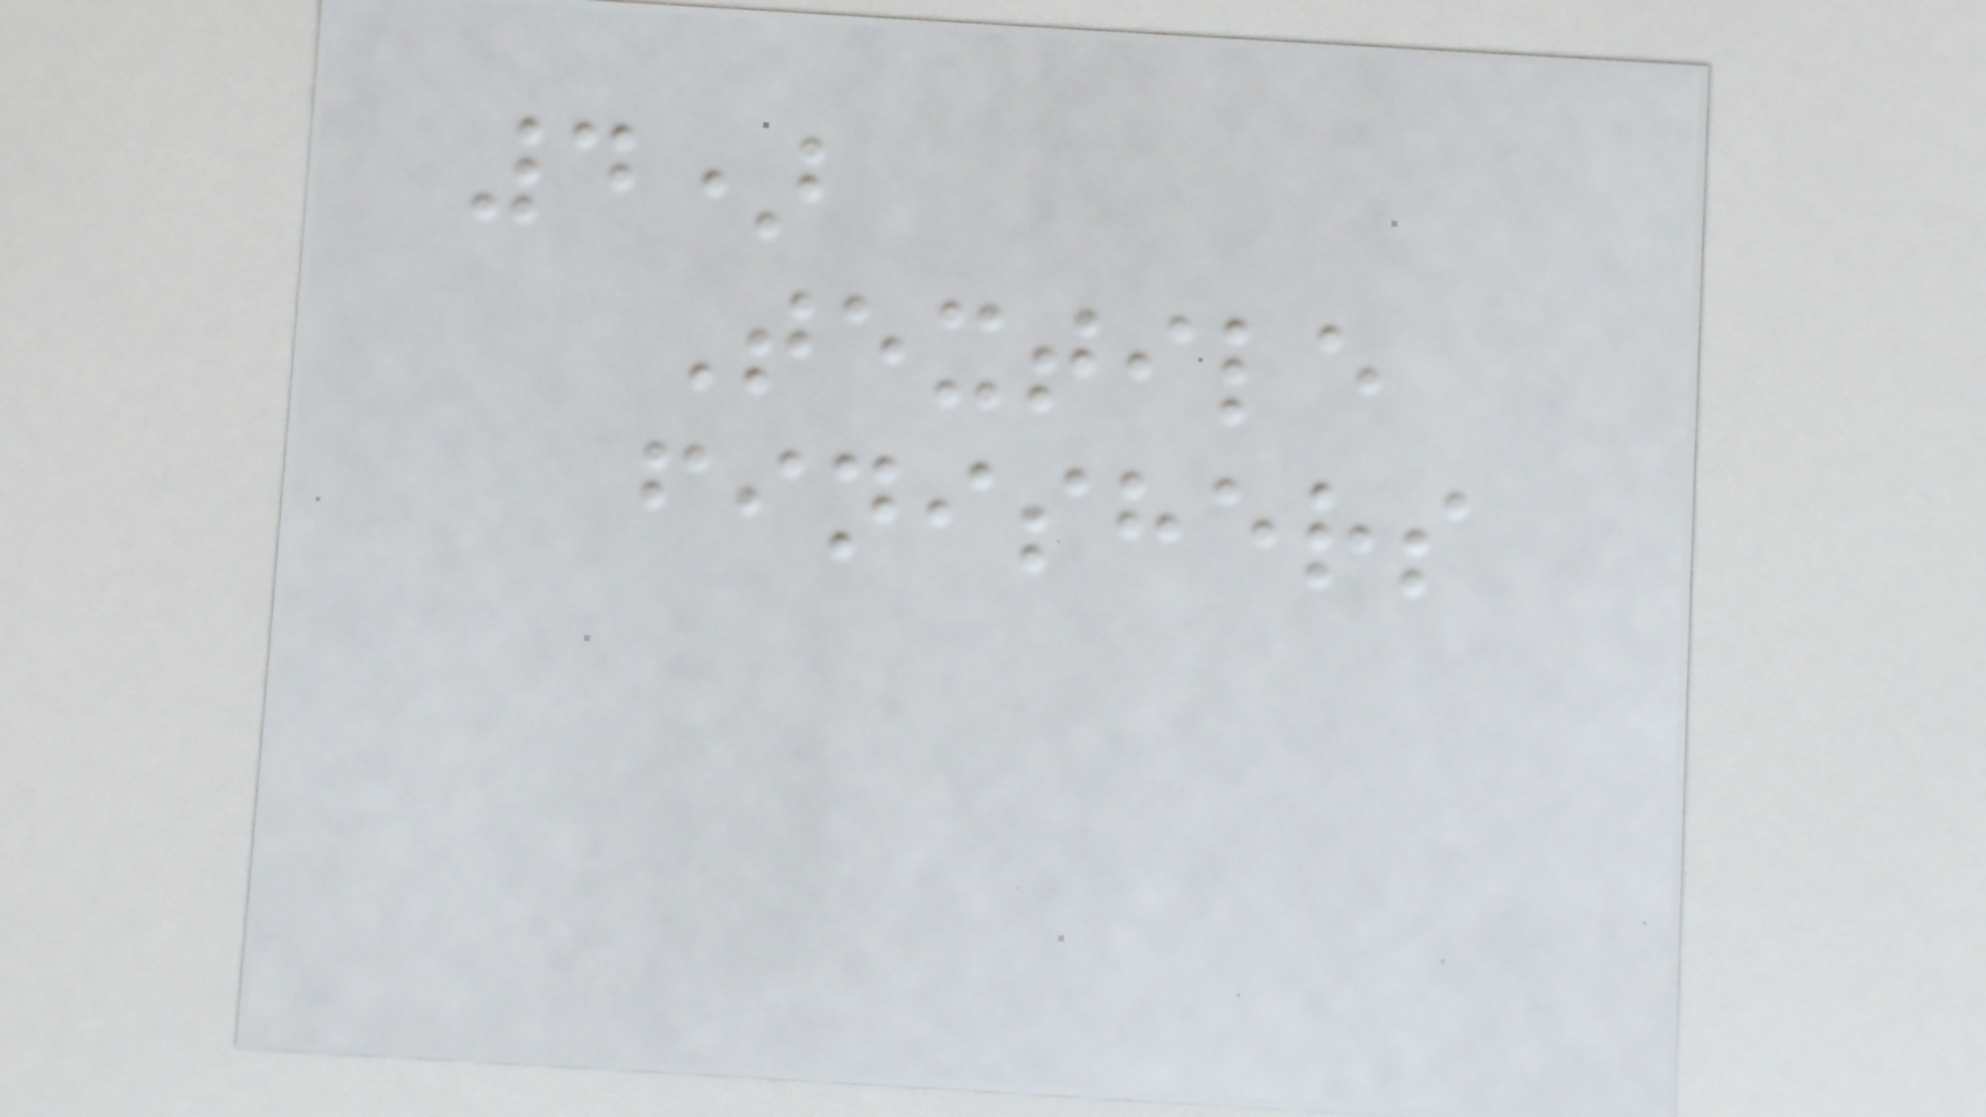4)
Textile
finishers
